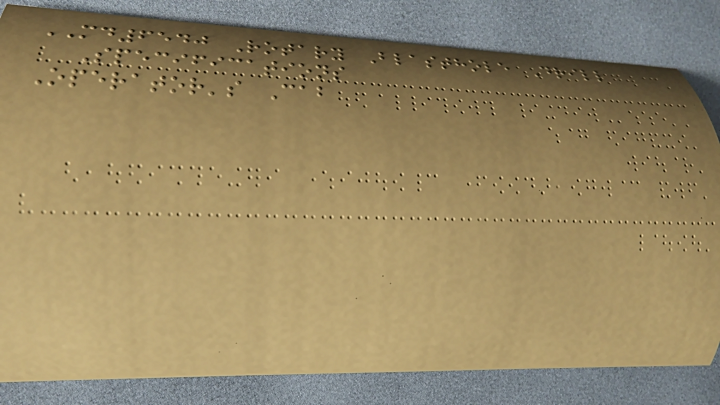MD6540 Rotary Blasthole Drill
Specifications
Operator's Cab
